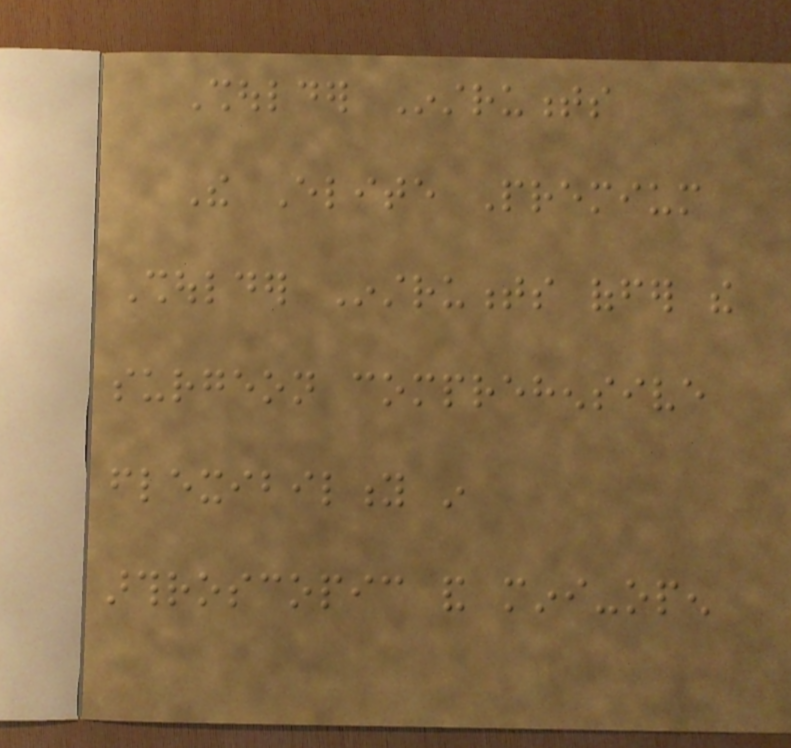Shoulder Instruments
The Elite Premium
Shoulder Instruments offer the
surgeon comprehensive
flexibility in
arthroscopic and mini-open
